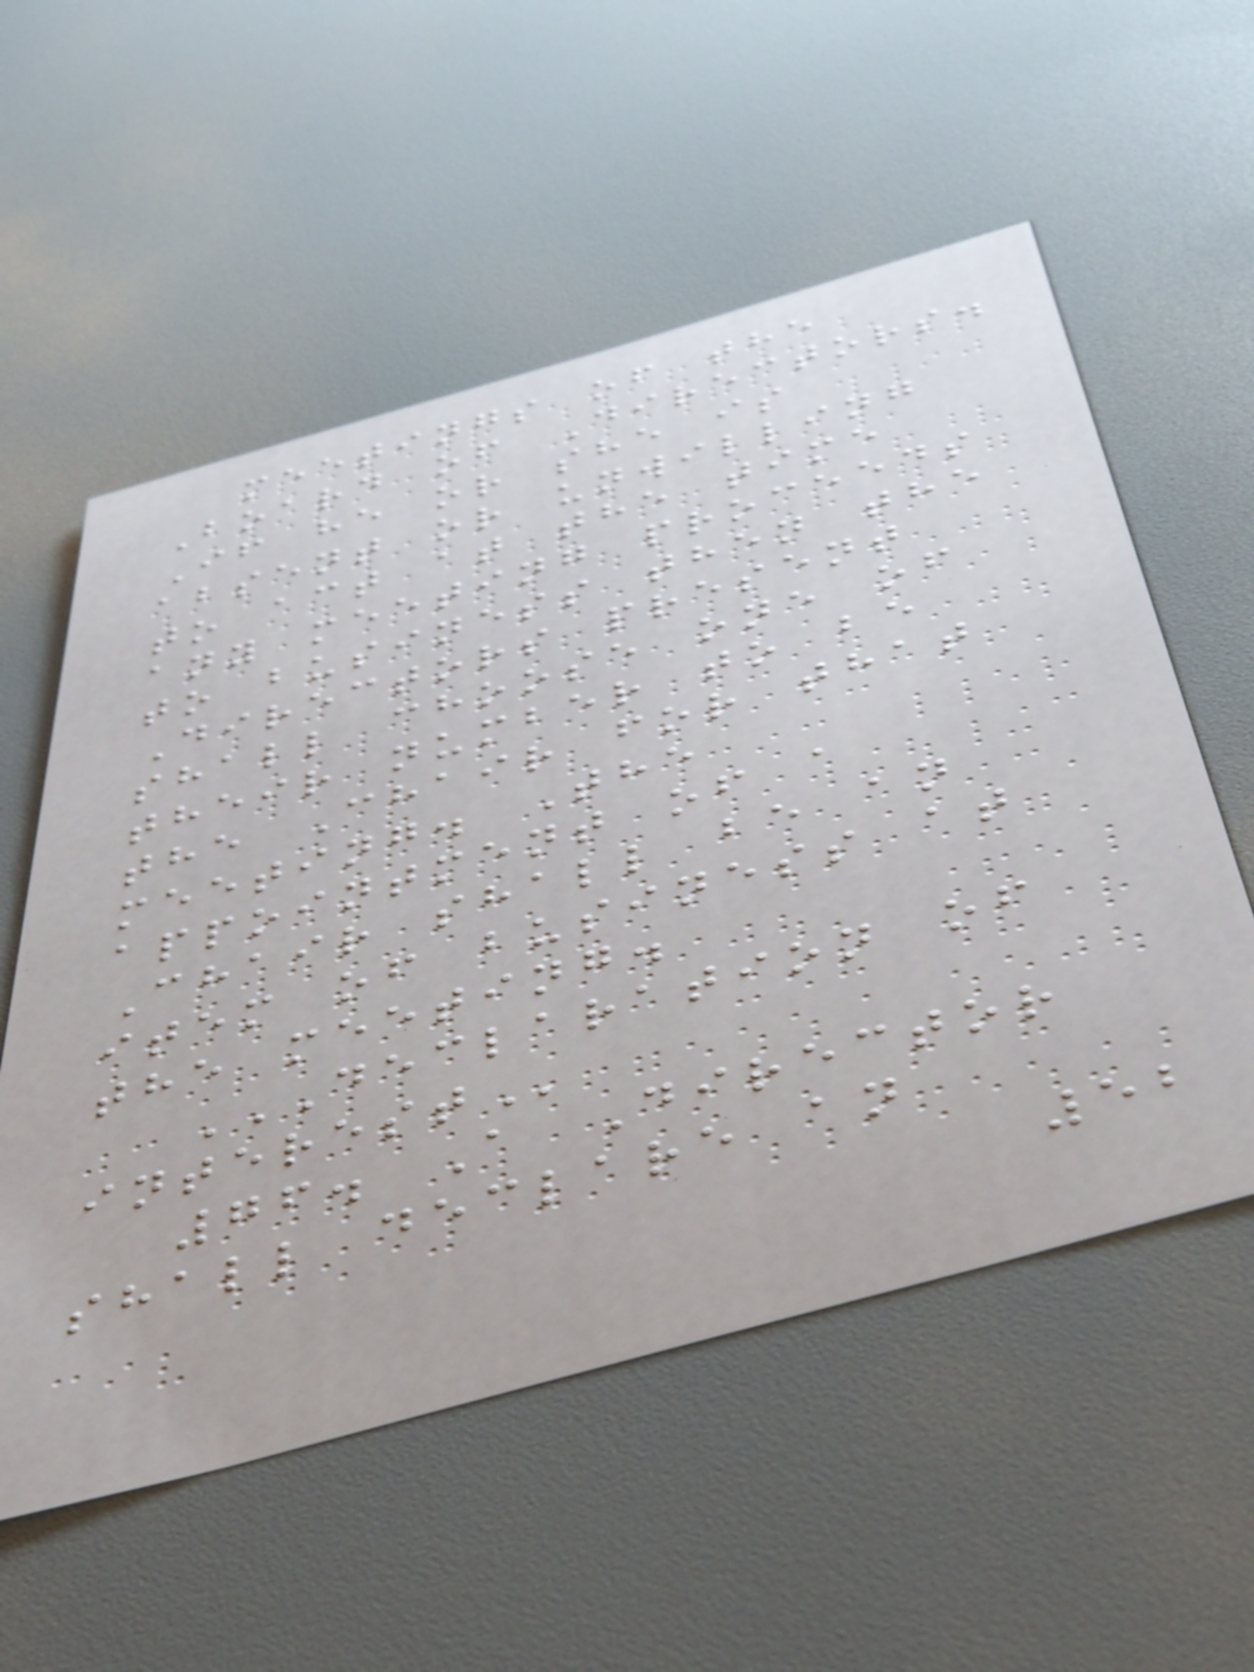meetings of the
Board of Directors.
If he or she is
absent or unwilling
to act at the time
any meeting proceeds
to business then the
Directors present
shall choose one of
their number to be
the Chair for that
meeting. The
appointment of a
Chair shall be an
item of business at
the meeting.
DECLARATION OF
INTEREST
76. A Director
shall declare an
52
